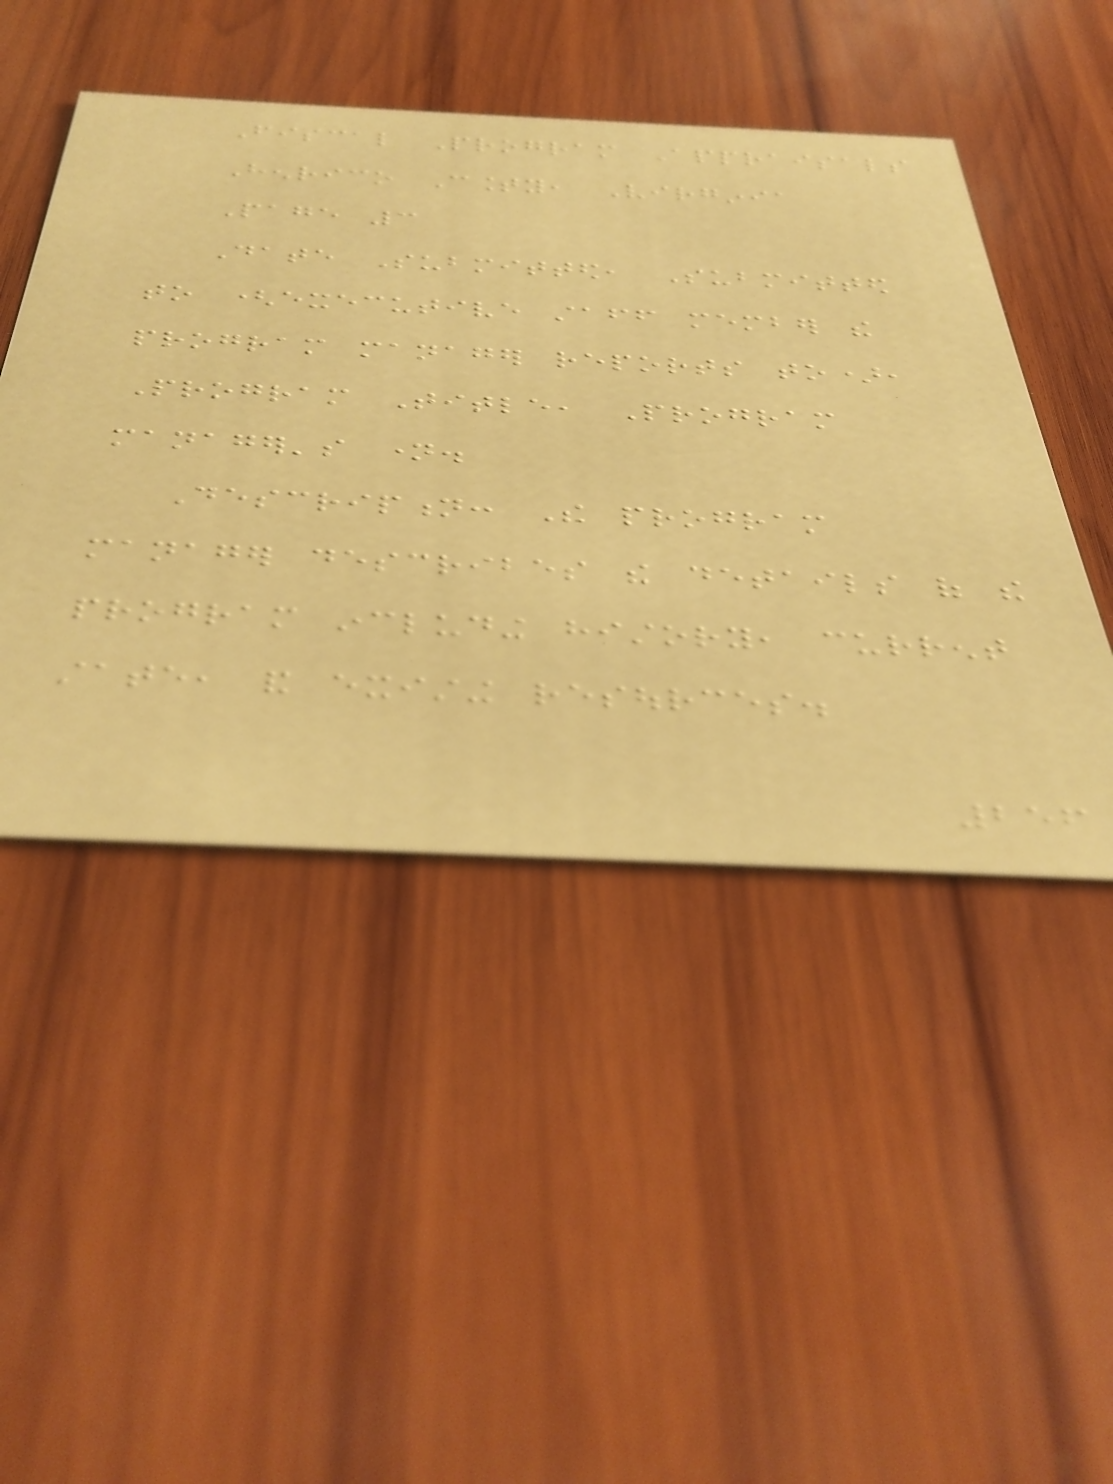Fiscal Program Appraisals
Henrico County, Virginia
Page 3
Date Submitted, Submitted
to (executive staff member the
program manager reports to),
Program Title, Program
manager's name.
Description: The program
manager describes the details of the
program including history, current
state, and existing resources.
256
